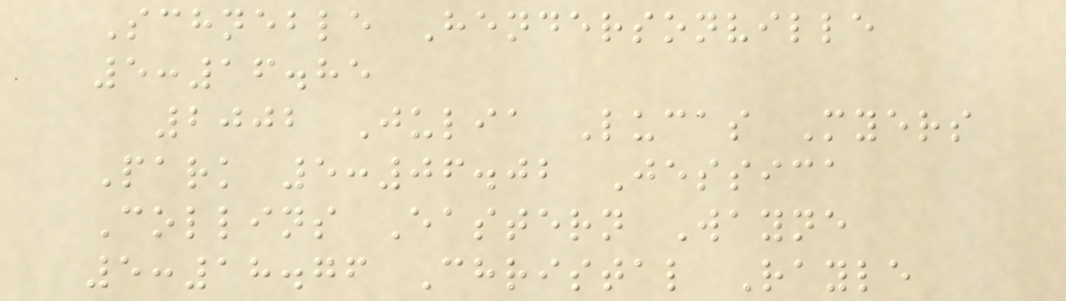Schneble Hendersonville
5:16.85
2002 Julia Lucas Myers
Park 5:06.02 Jessica
Collins Eastern Wayne
5:18.76 Christal Rayle
